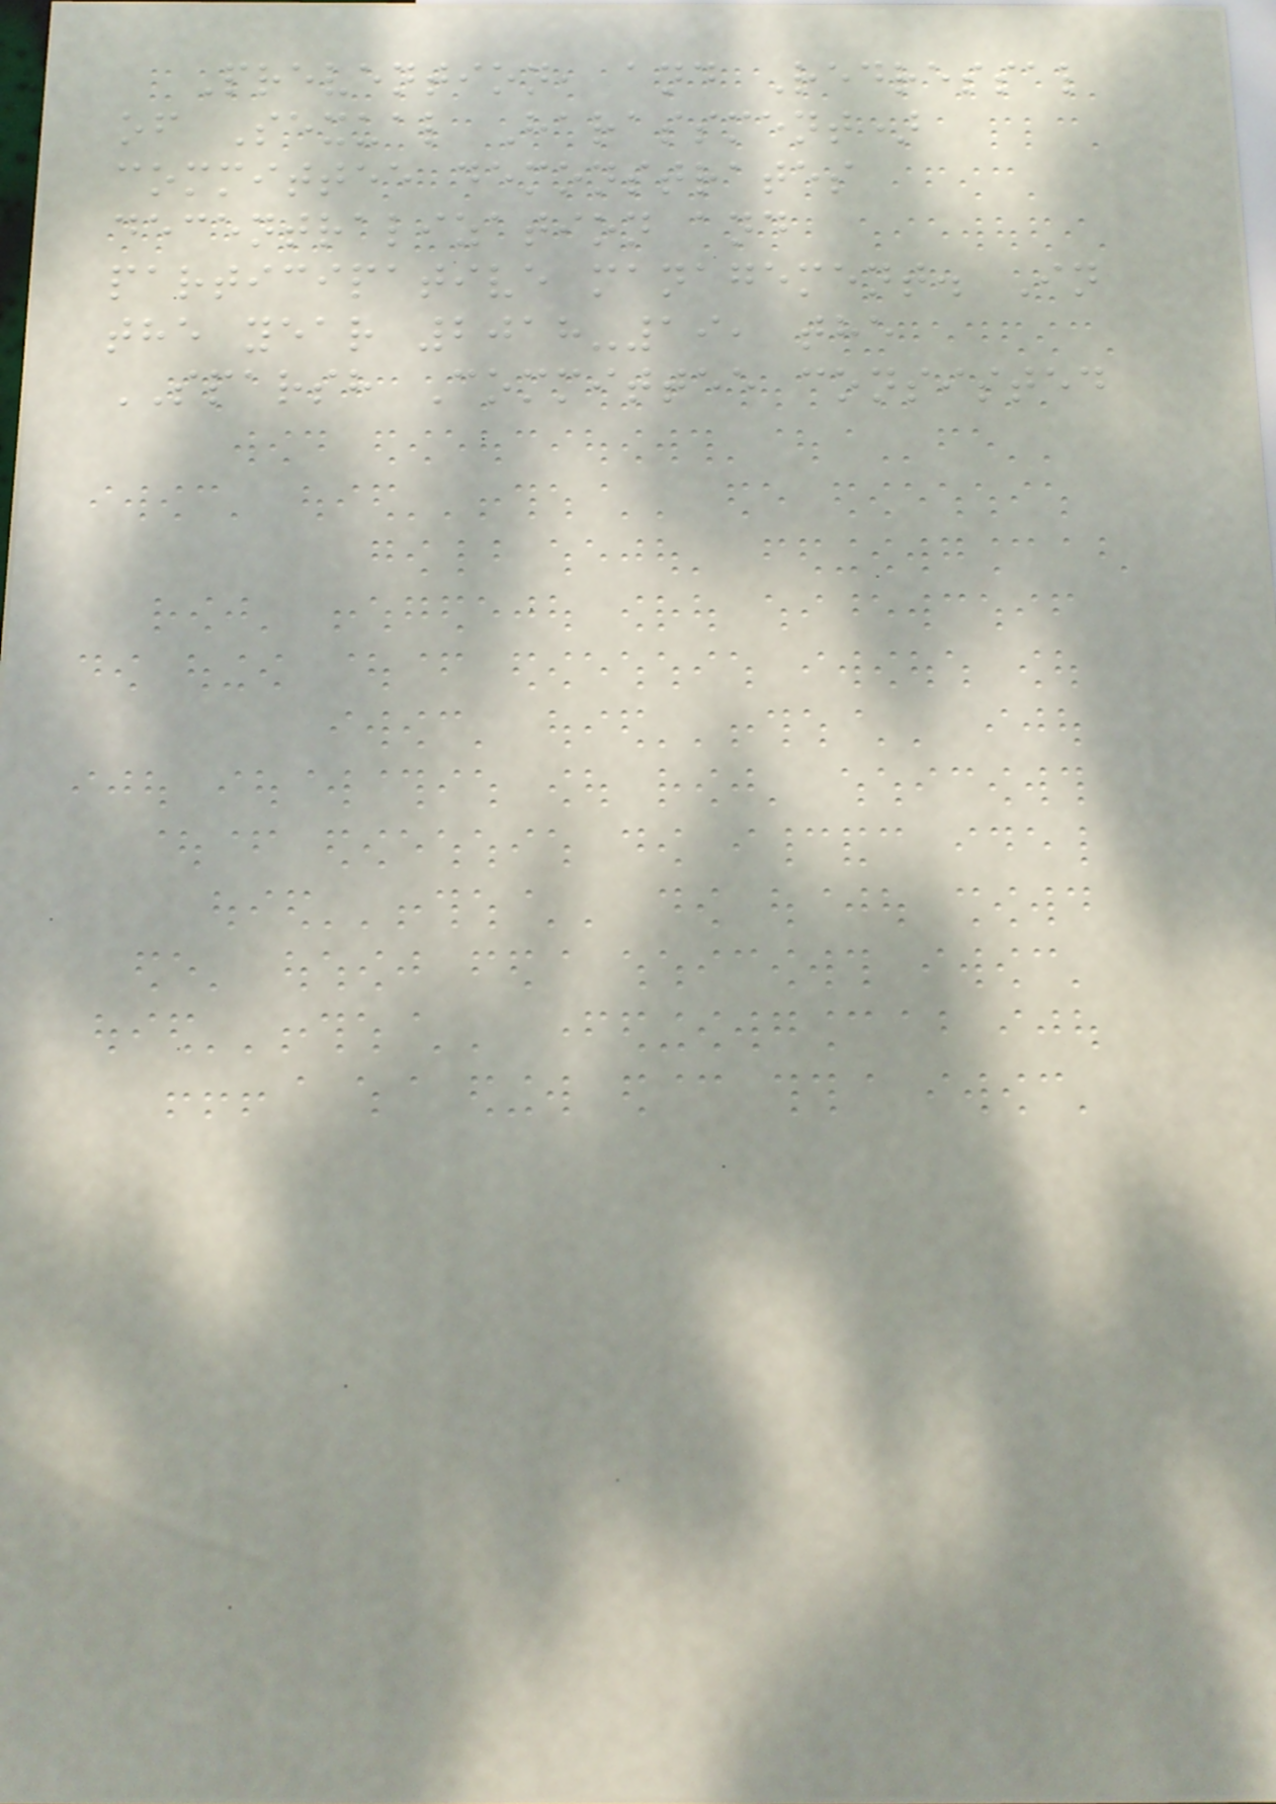Prevention, and Redressal
of Sexual Harassment)
committee demonstrates
decentralization and
participative management. In
the year 2018-19, the
SPARSH Committee consisted
